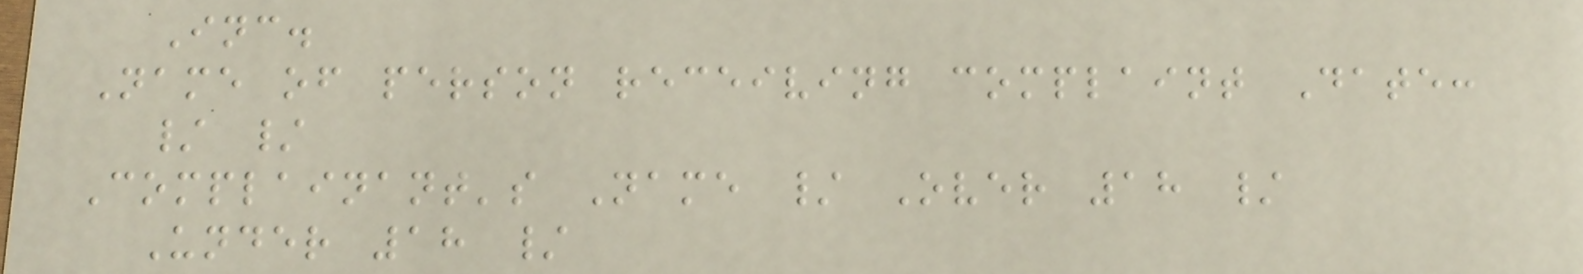Inc.
Name of person receiving complaint Date:
/ /
Complainant's Name / Over 18 /
Under 18 /
